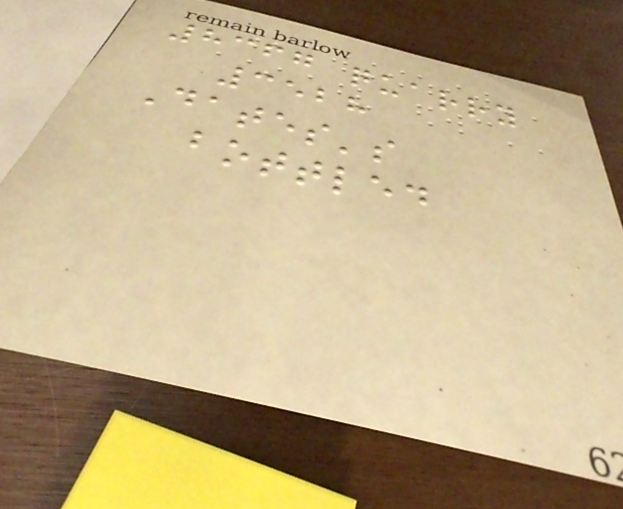8367 quarry
3528
Dates's
bottled
